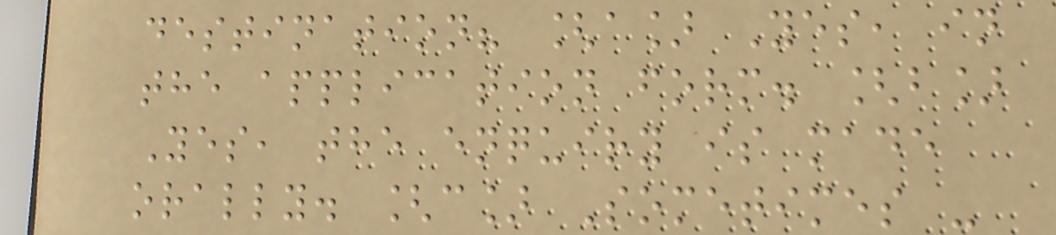destination? [a] Yes, in
the application form. [b]
Yes, the enquiry is made
orally. [c] Sometimes -
